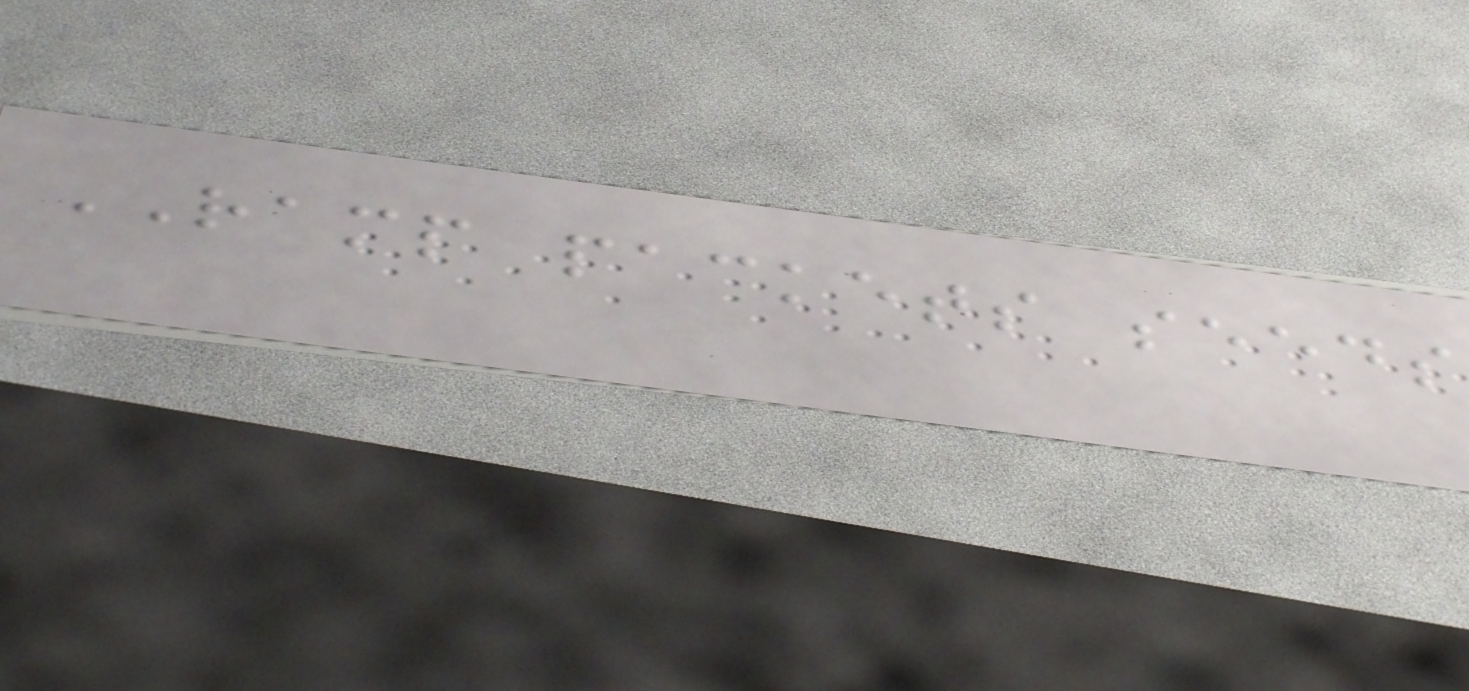RAMP packets seeds
